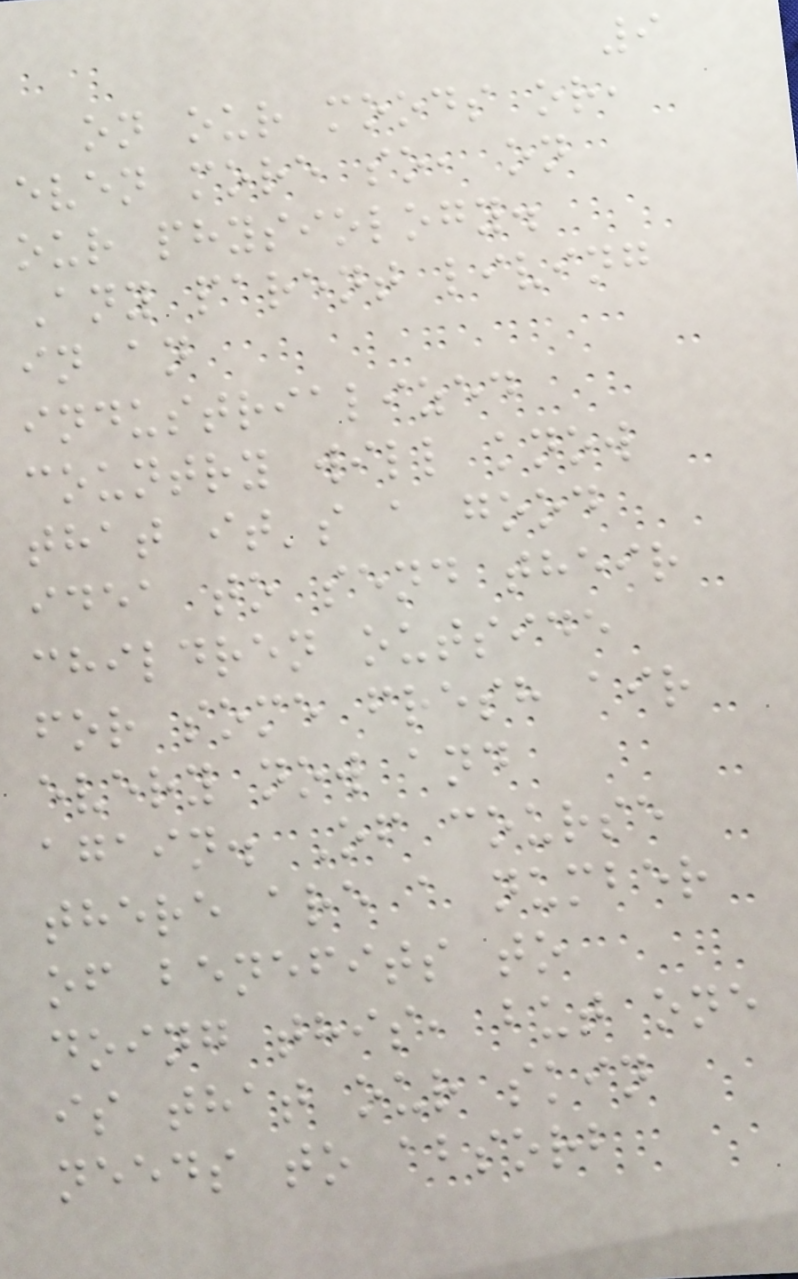9
on our moods or,
even more so, on
our physiology.
Any parent living
in an
industrialized
country will know
that it's a good
idea to send their
children outside
for some fresh air
every now and
again. Of course
there are a number
of benefits to
doing this, but one
is that our skin
needs to absorb
